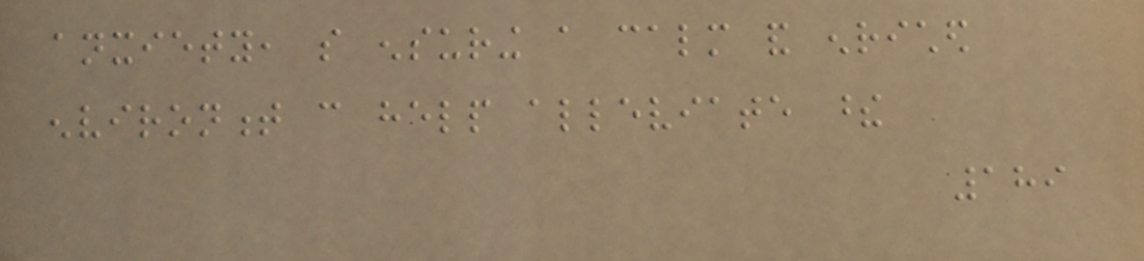anxiety, so ensuring a calm and enriched
environment can help alleviate these
189
